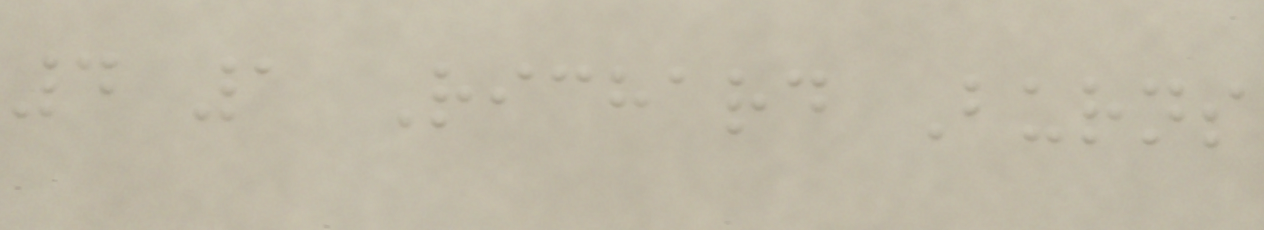4 1 Richard Burns
